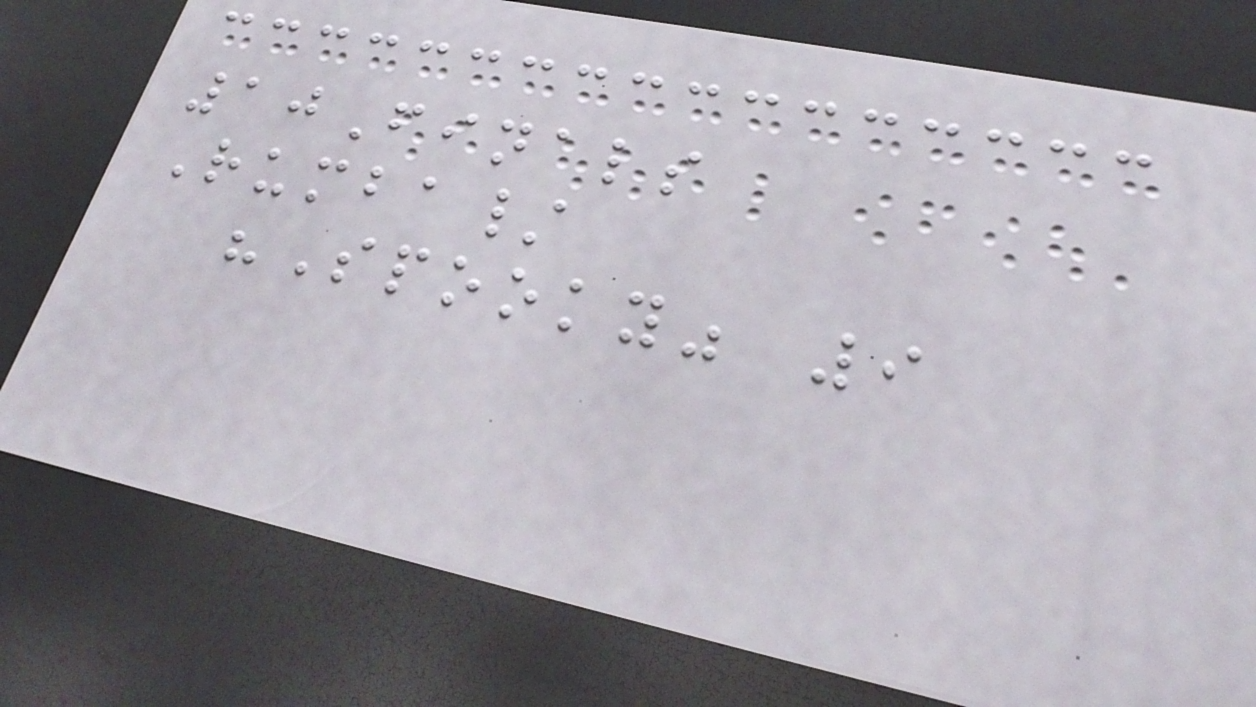10Finals
Rumba/
"Spooky" 9
